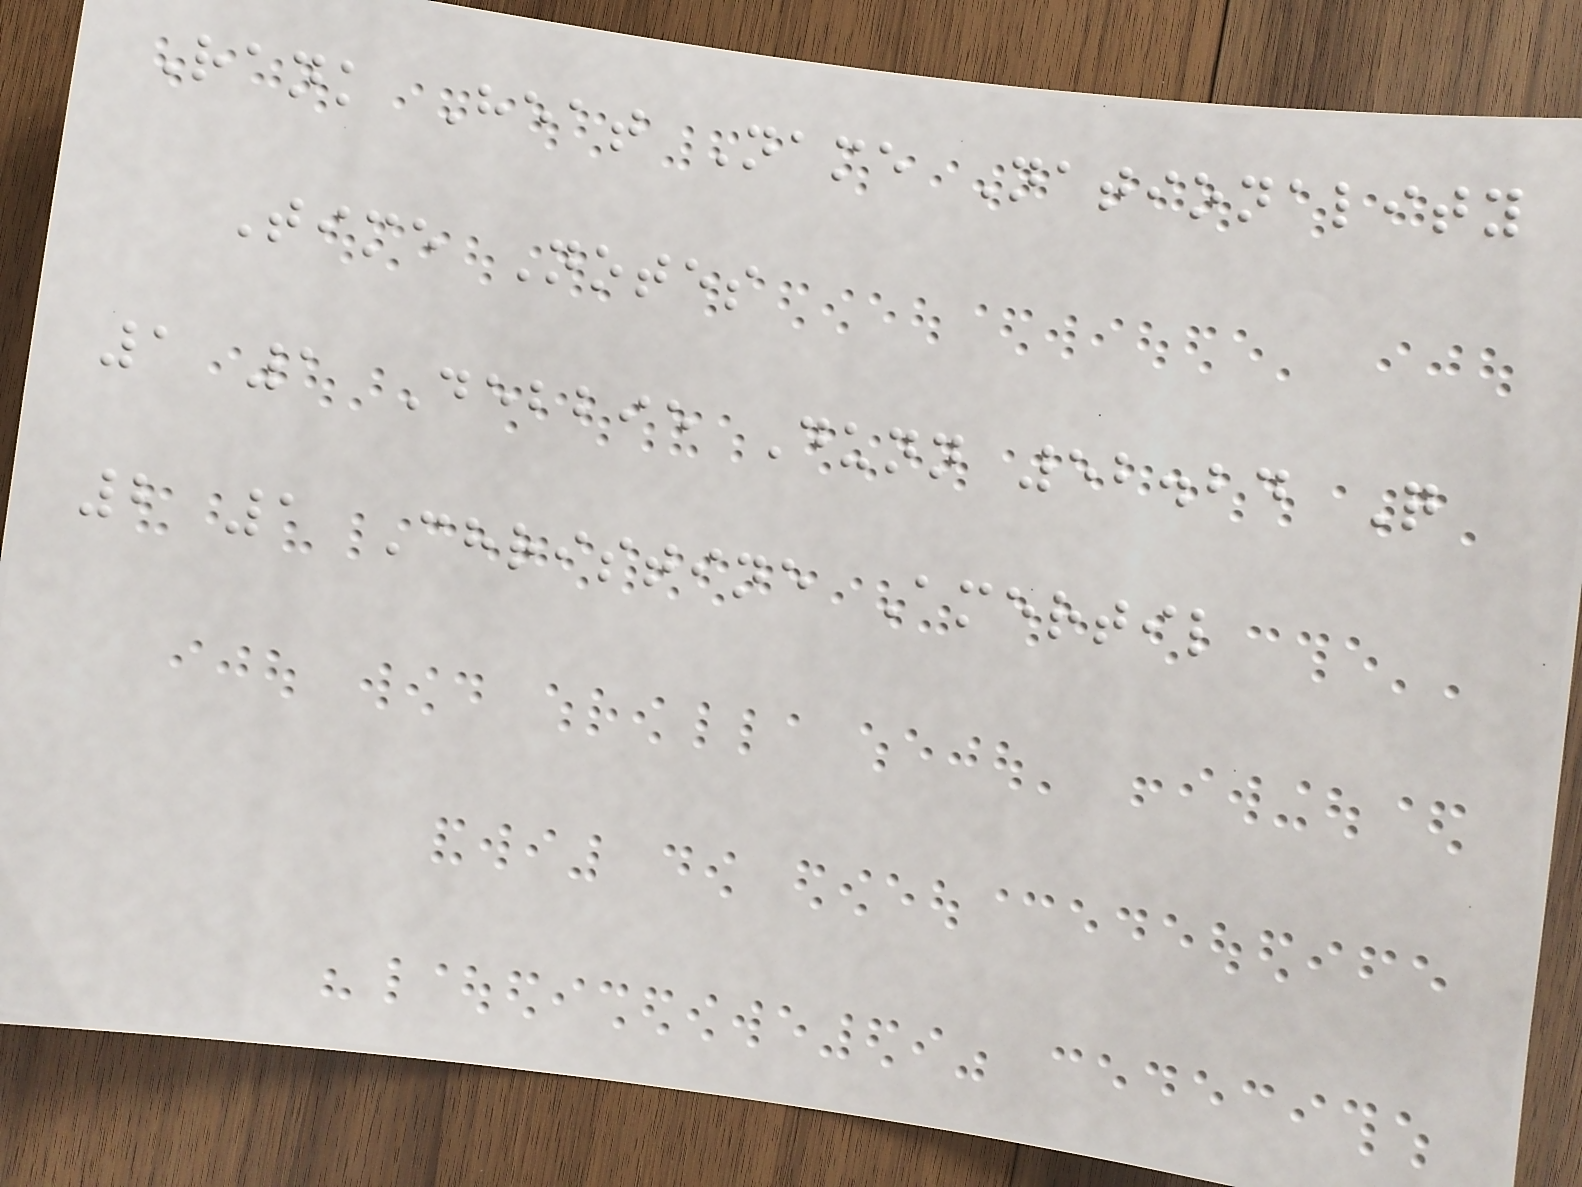Rank Heat Name Nationality
Time Notes
1 1 Debbie Dunn 52.24 Q
2 1 Christine Amertil
